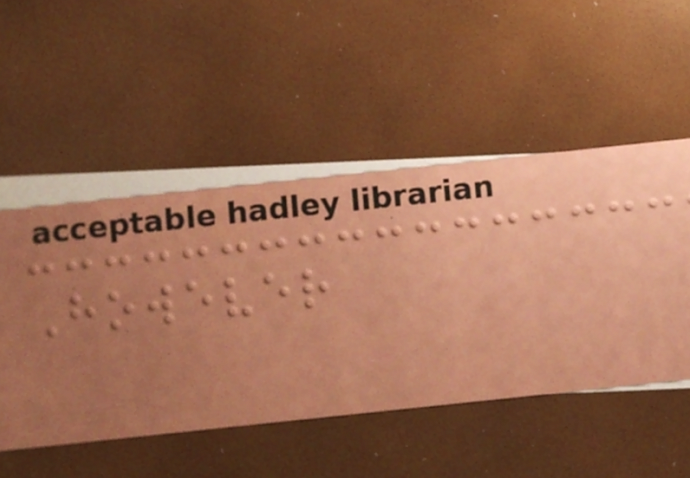However
